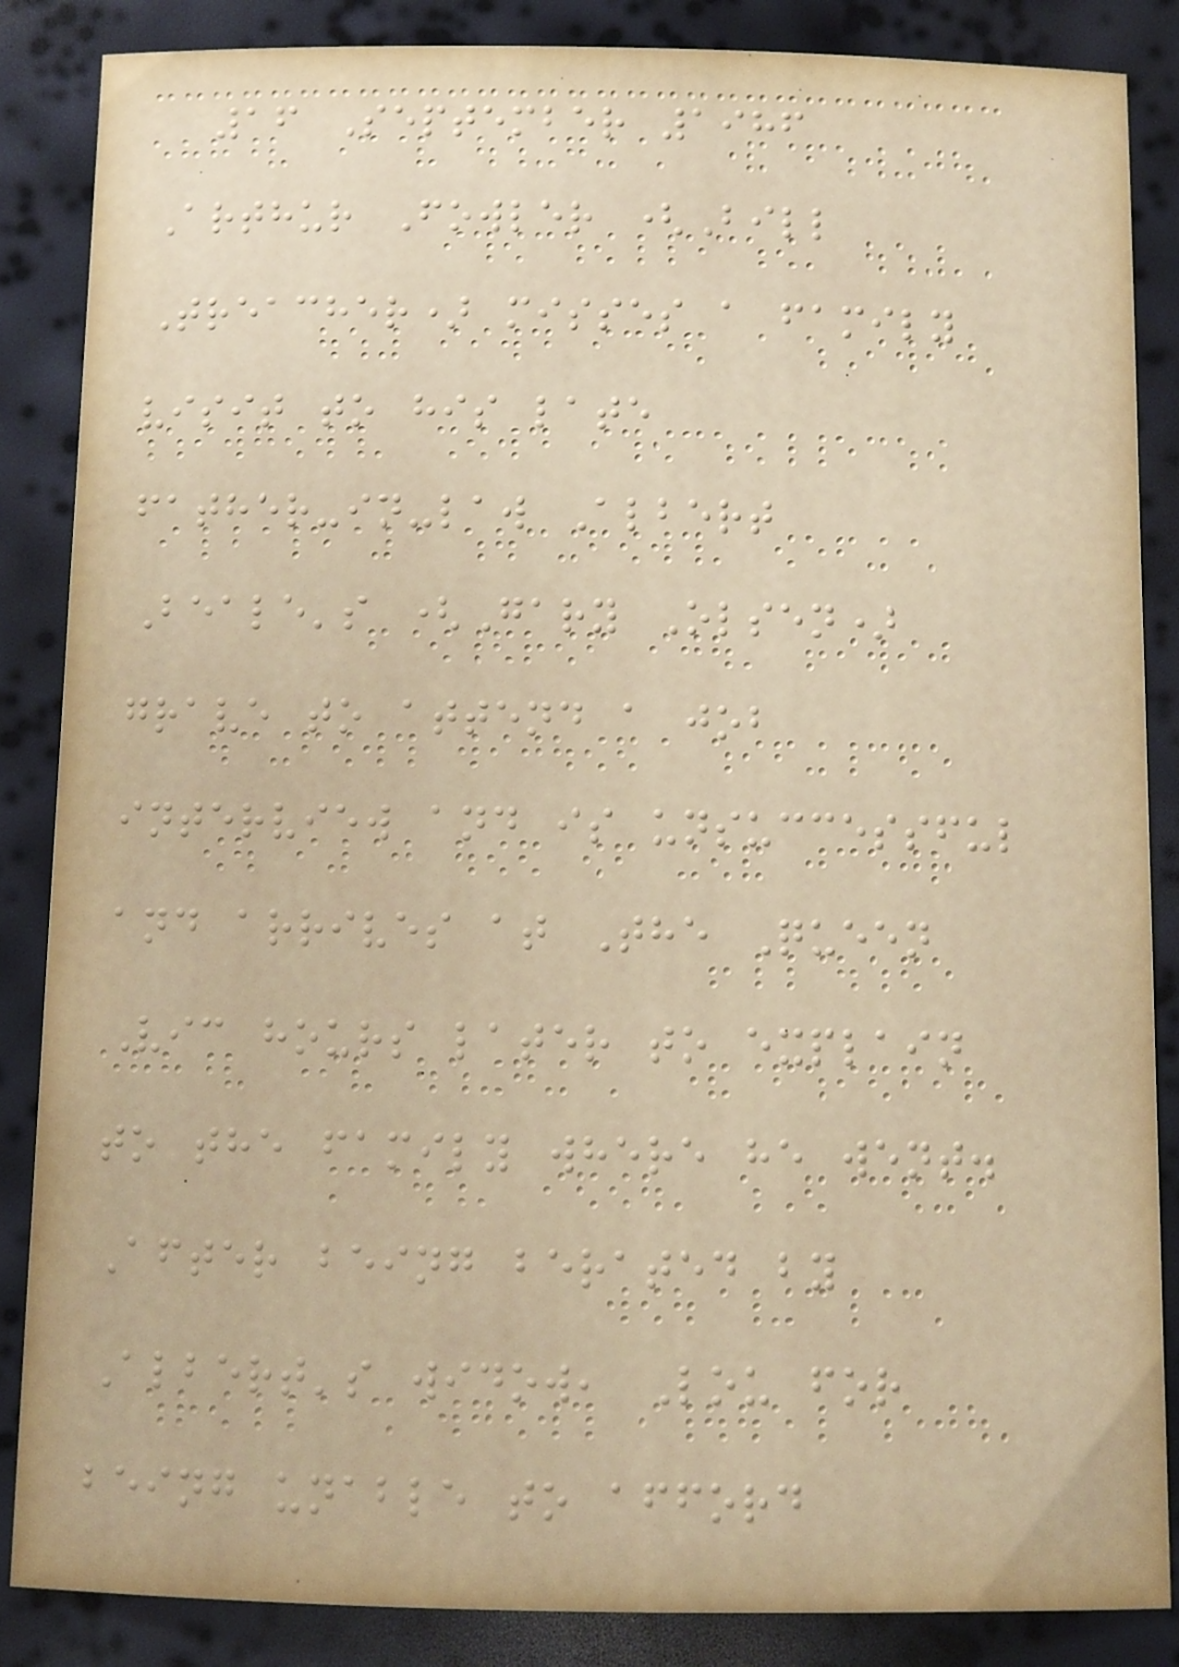16 September 1986
Arthur Fowler (Bill
Treacher) misses a family
visit to his late
father-in-law Albert
Beale's (Gary Olsen)
grave to attend a job
interview and is unsuccessful
and arrives at The Queen
Vic hours later to explain
to the family where he went.
After being berated by
Albert's widow, Lou for
being unable to afford
